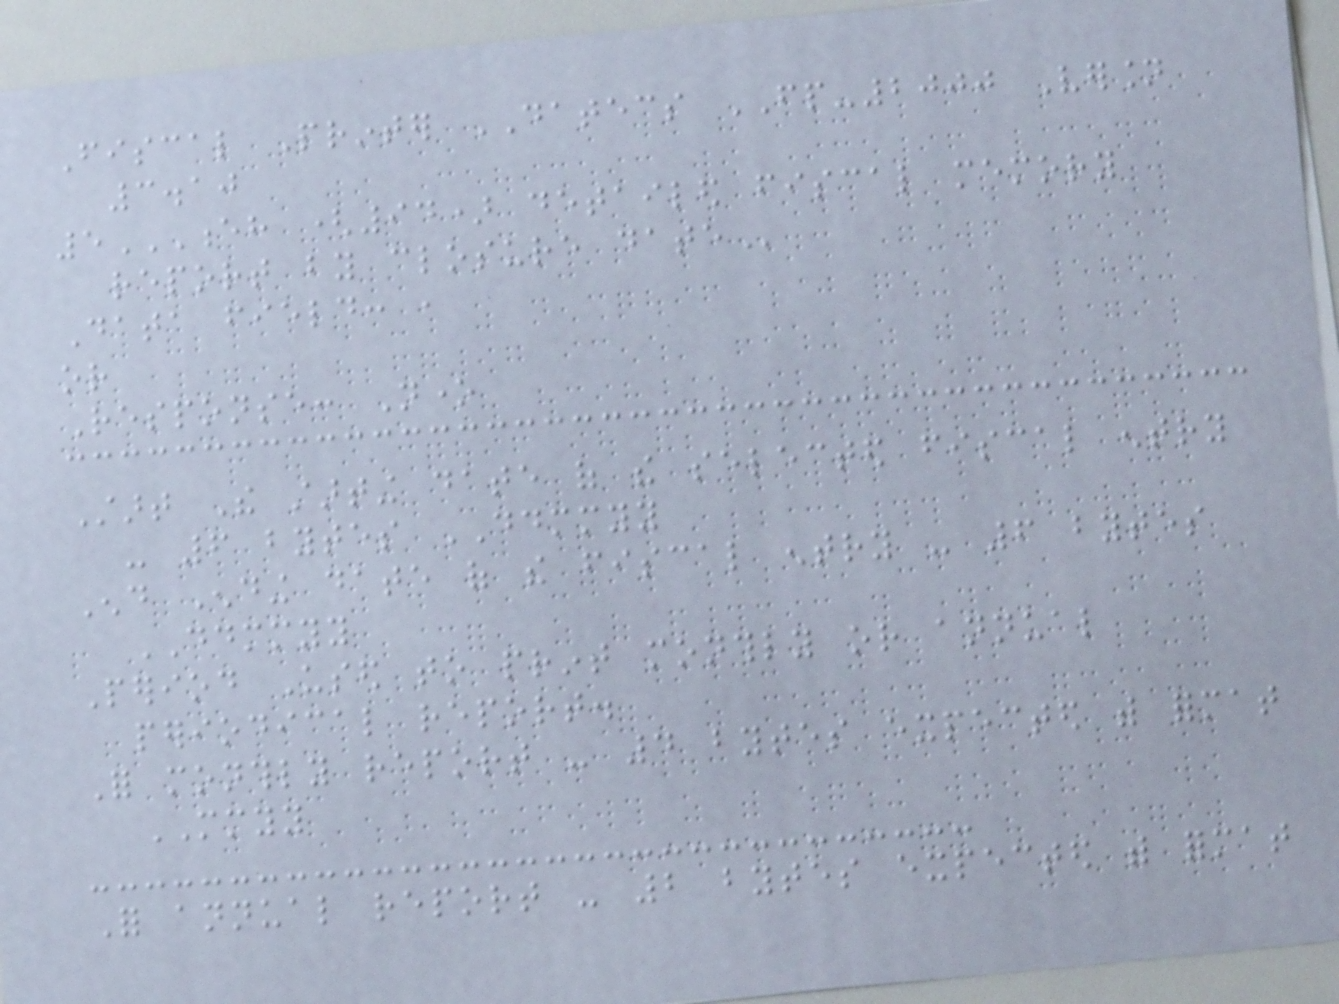Fiscal Printer DATECS FP-2000 Version
3.10
5EH (94) DETAILED FISCAL MEMORY
REPORT BY CLOSURE DATE
Data field: ,
or
Response: None
Start The starting date of the selected fiscal entry
- 6 bytes DDMMYY
End Ending date of the fiscal entry - 6 bytes
DDMMYY
Period Used to print monthly or annual
periodical report.
For monthly report - 4 bytes expected with format
MMYY
For annual report - 2 bytes expected with format
